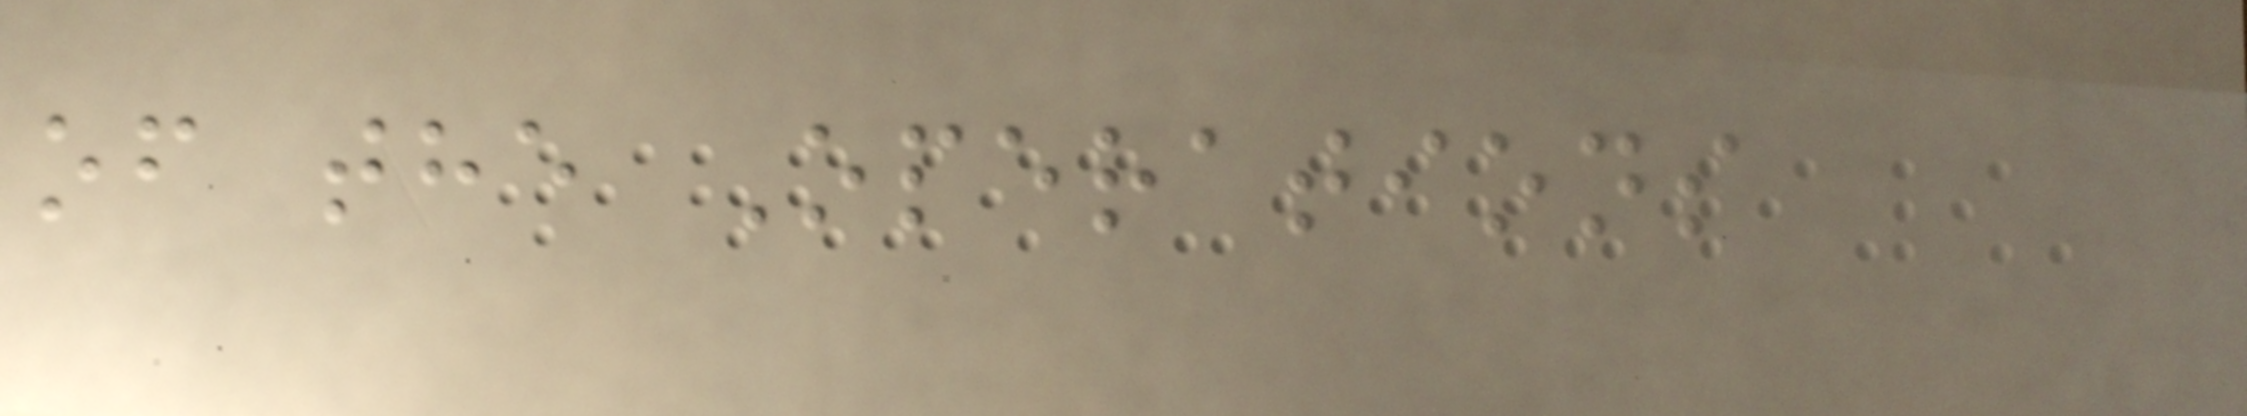of the Operations
